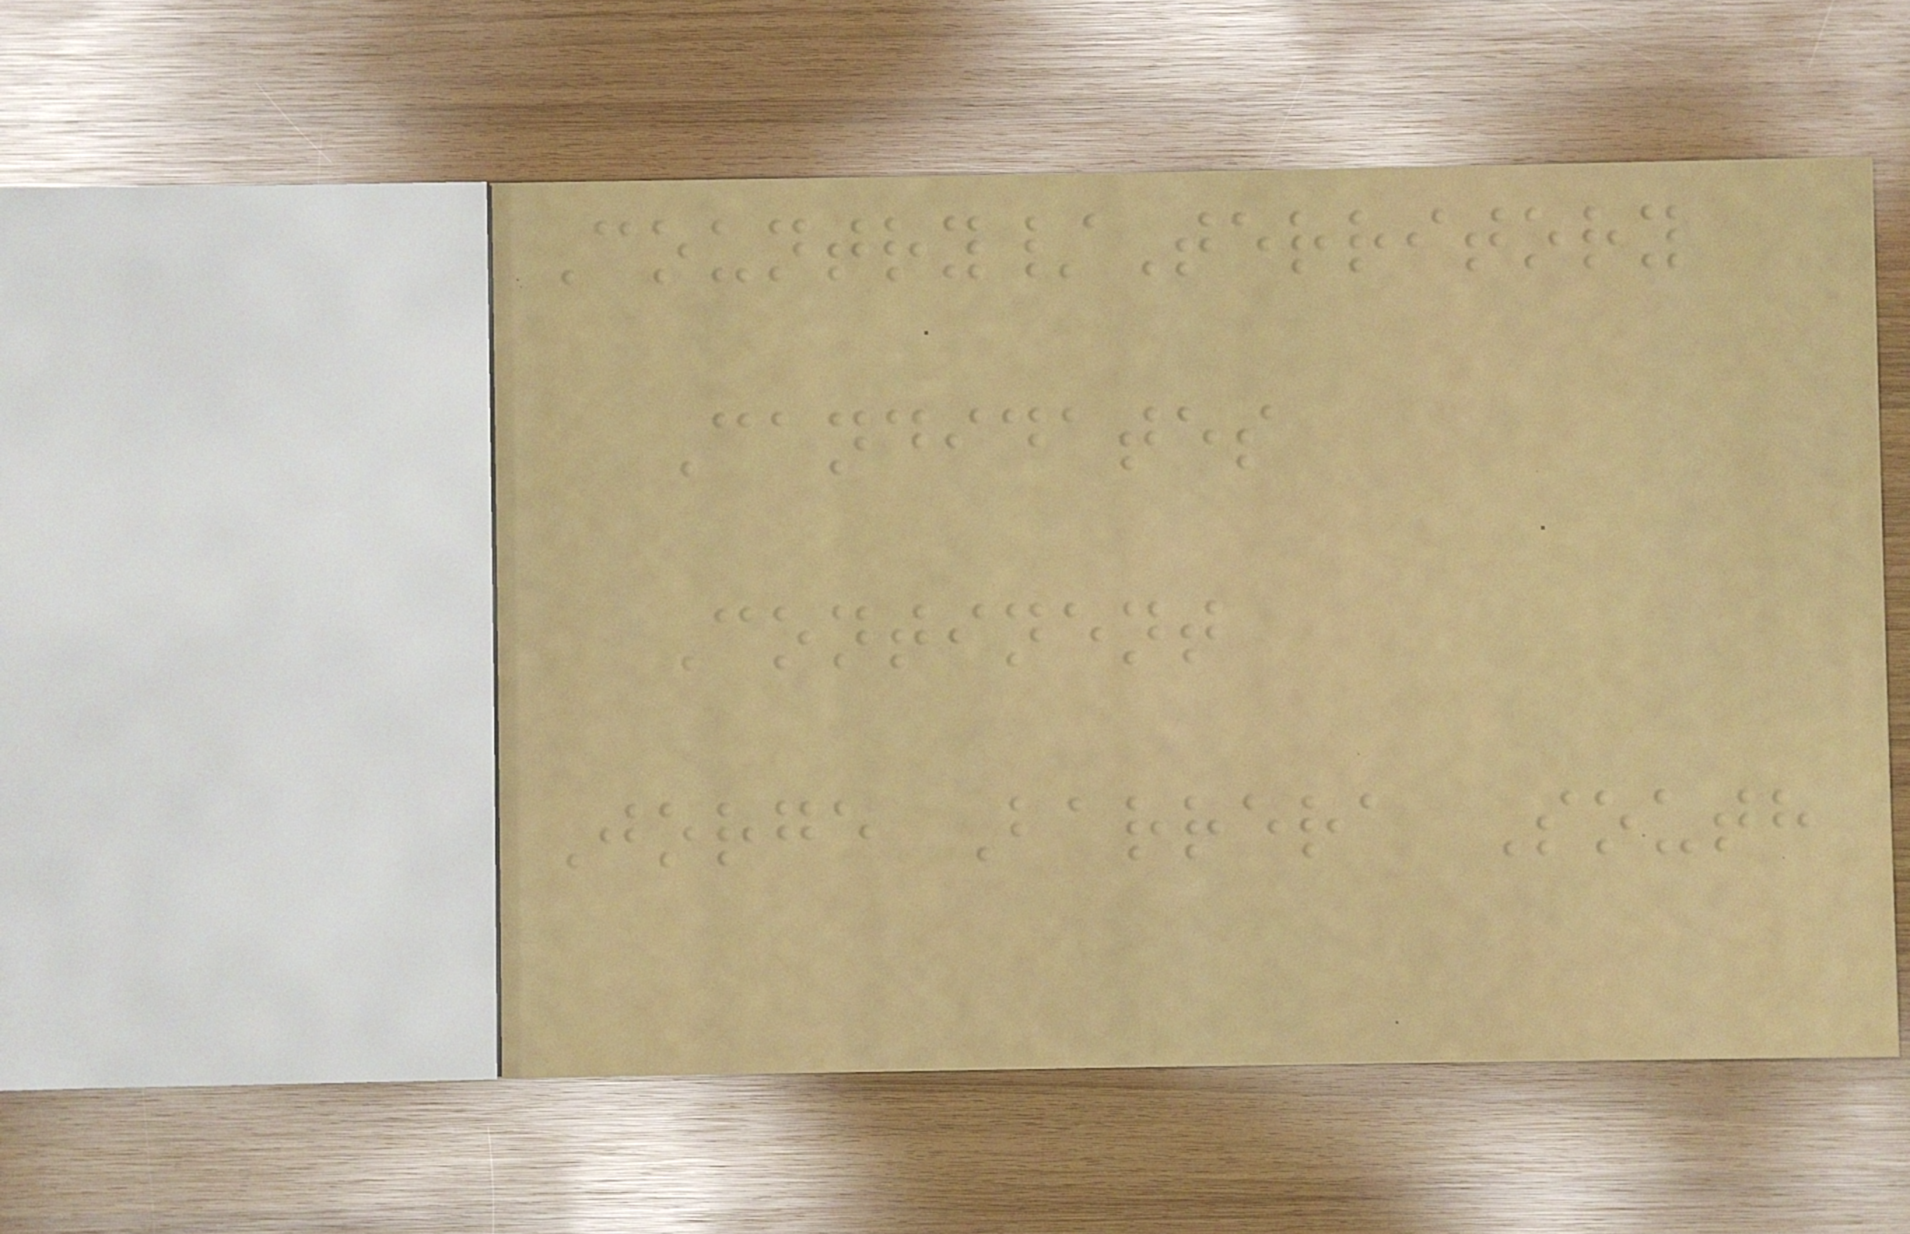Country/Territory
Candidates
Continent
Jorge Barrera South
